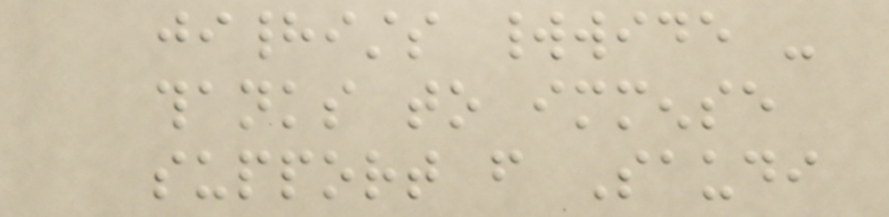jihadists worldwide -
thanks to immense
support from Saudi
